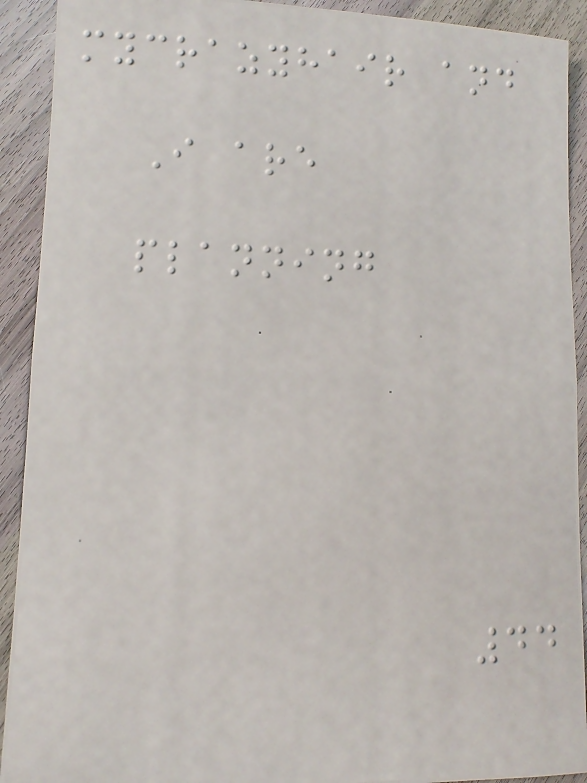mycrazyhair and
I are
planning
44
